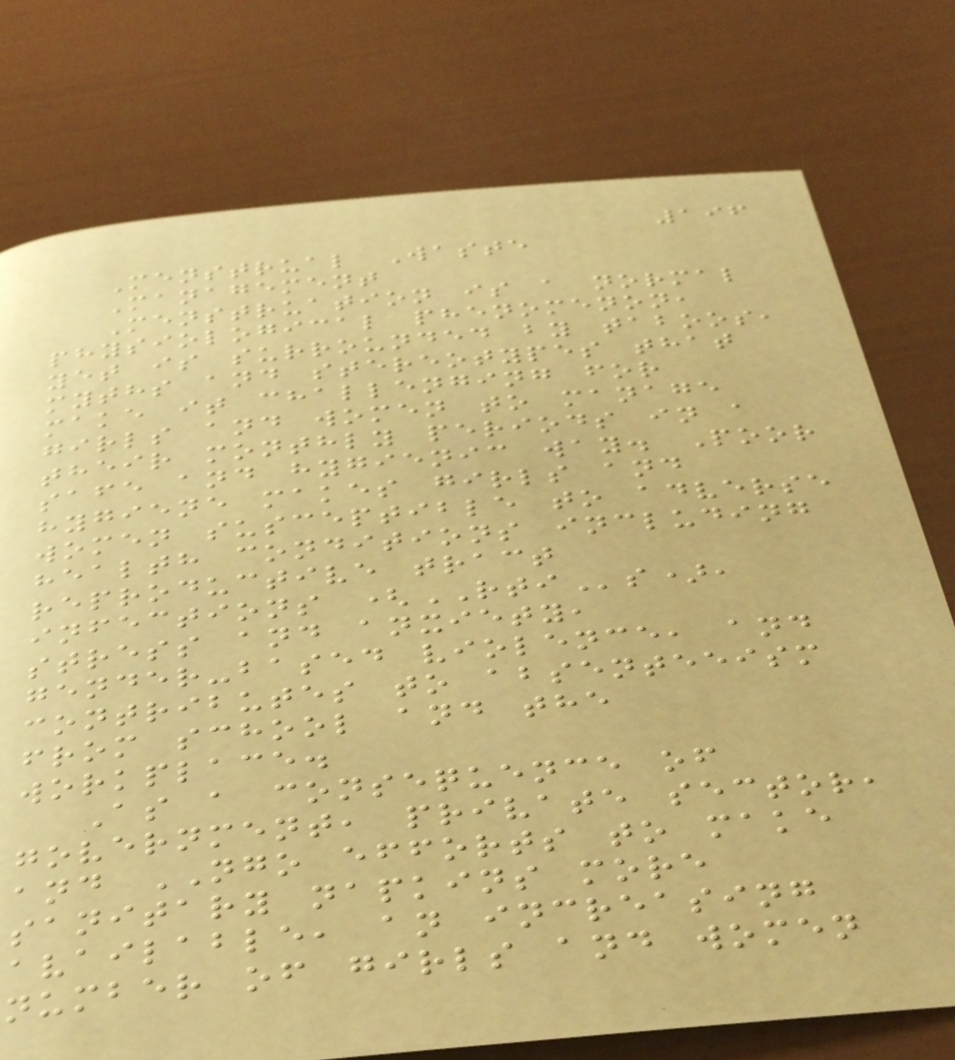196
Menstrual Waste
Management
Menstruation is a normal
physiological phenomenon,
yet is surrounded by taboos,
myths and stereotypes that
make it challenging for
girls and women to manage
their monthly periods in a
safe and hygienic way. Poor
hygiene makes girls and
women susceptible to adverse
health conditions including
reproductive tract
infections (RTIs),
stress and anxiety,
gender-based violence, and
contributes to absenteeism
from school and the
workplace.
As a consequence of
government, private sector,
and NGO efforts to make
sanitary napkins more
available, an increasing
number of girls and women
